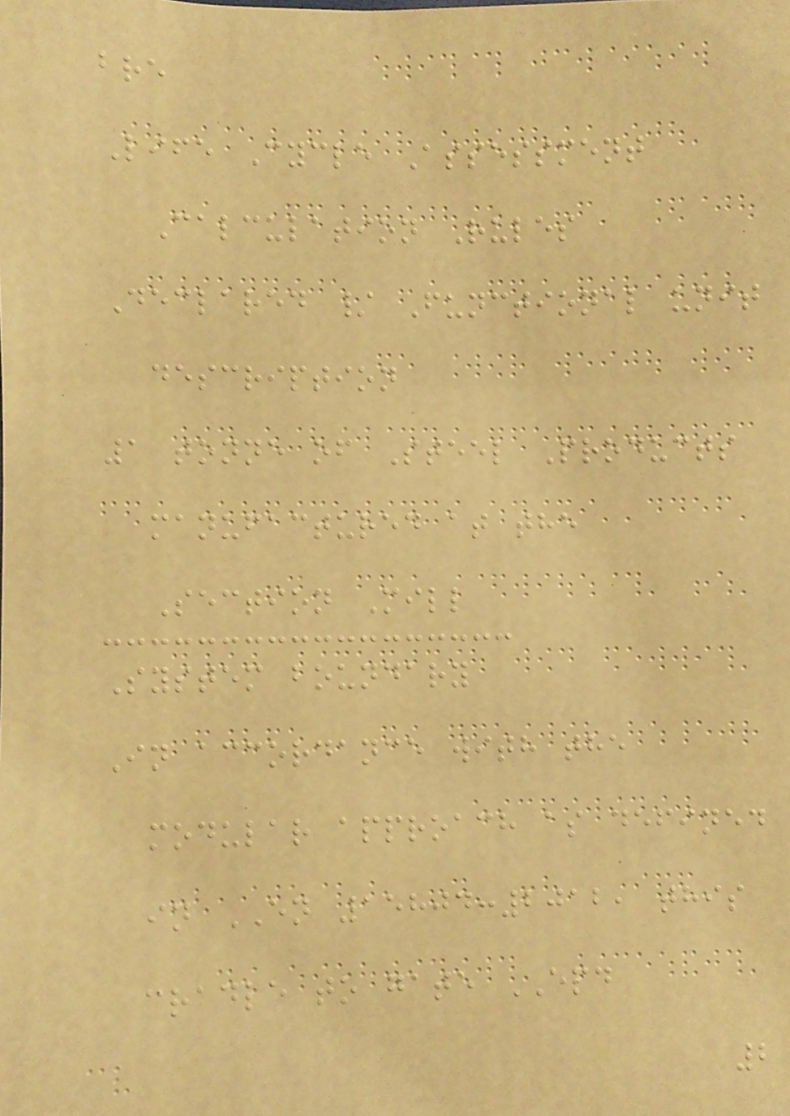bre
Life Cycle Assessment
Calculation Rules
Declared / Functional unit
description
1 tonne of Steel Products
manufactured at the
Section Mill
System boundary
In accordance with the
modular approach as defined
in EN 15804:2012, this
cradle to gate EPD
2
